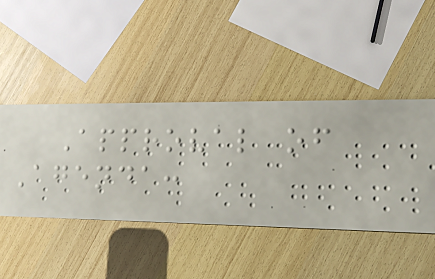Approval of
Agenda:
